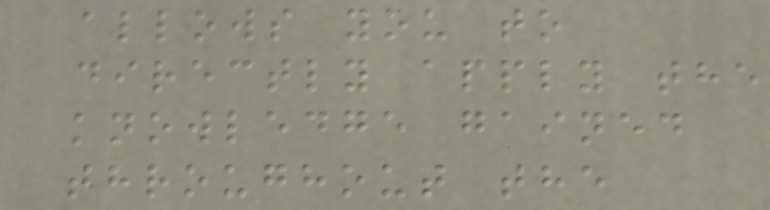allows you to
directly apply the
knowledge gained
throughout the
